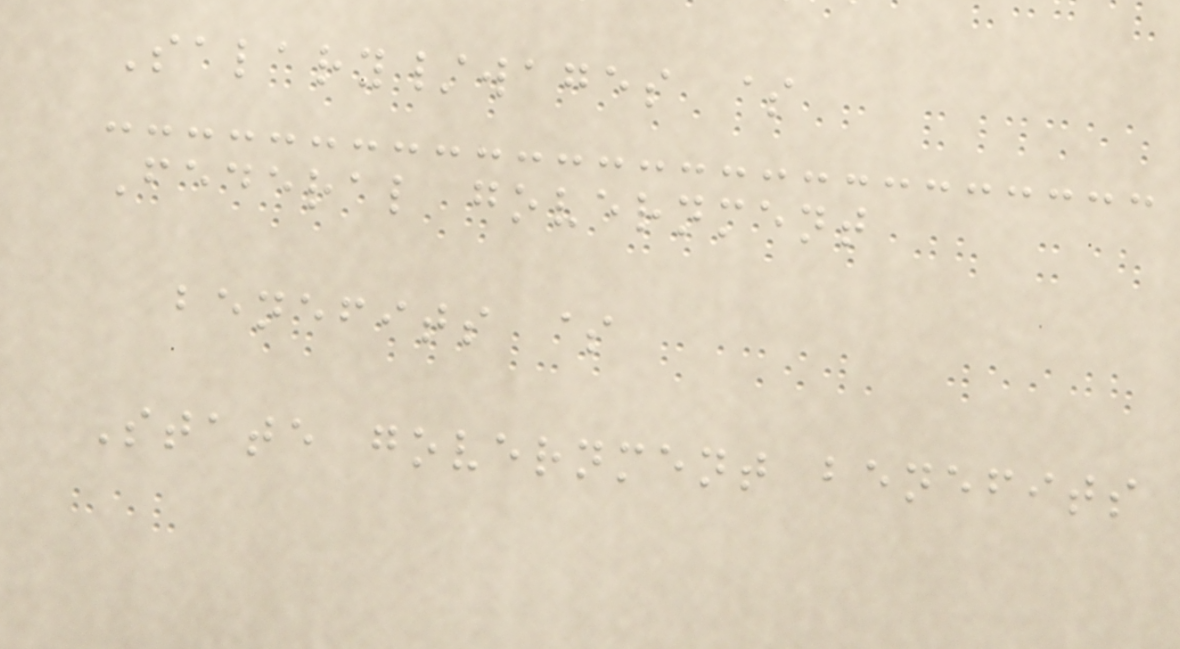Salary/wages $
Federal government
benefits $
State government benefits
